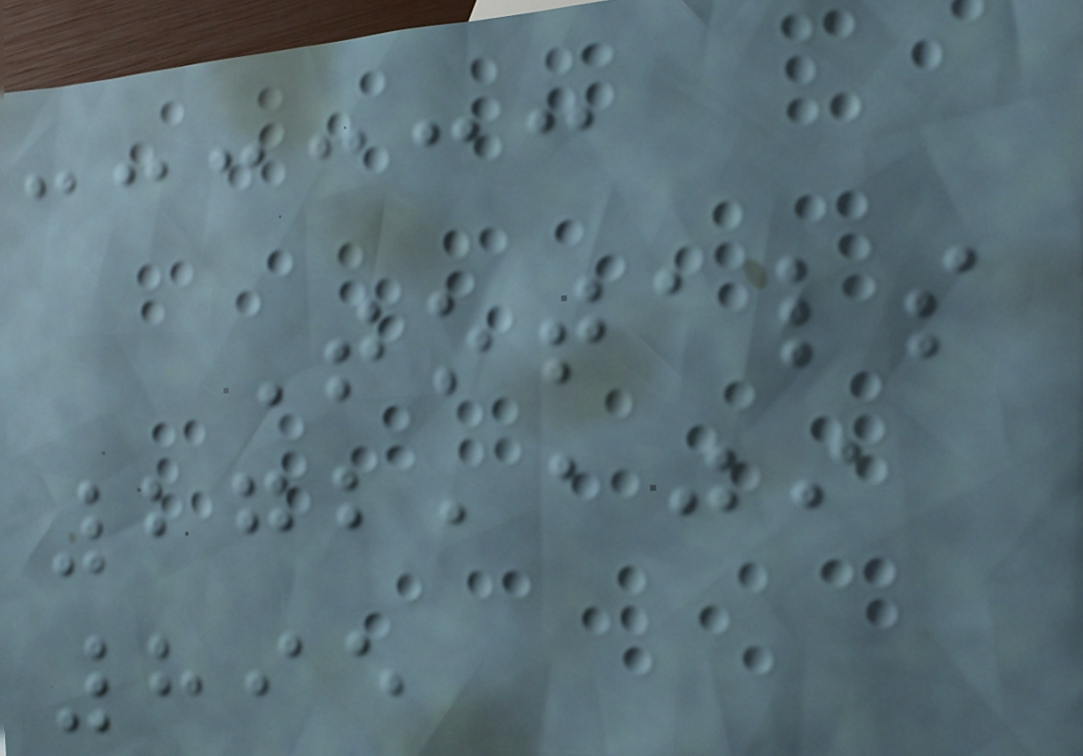Totals
272,109
895
